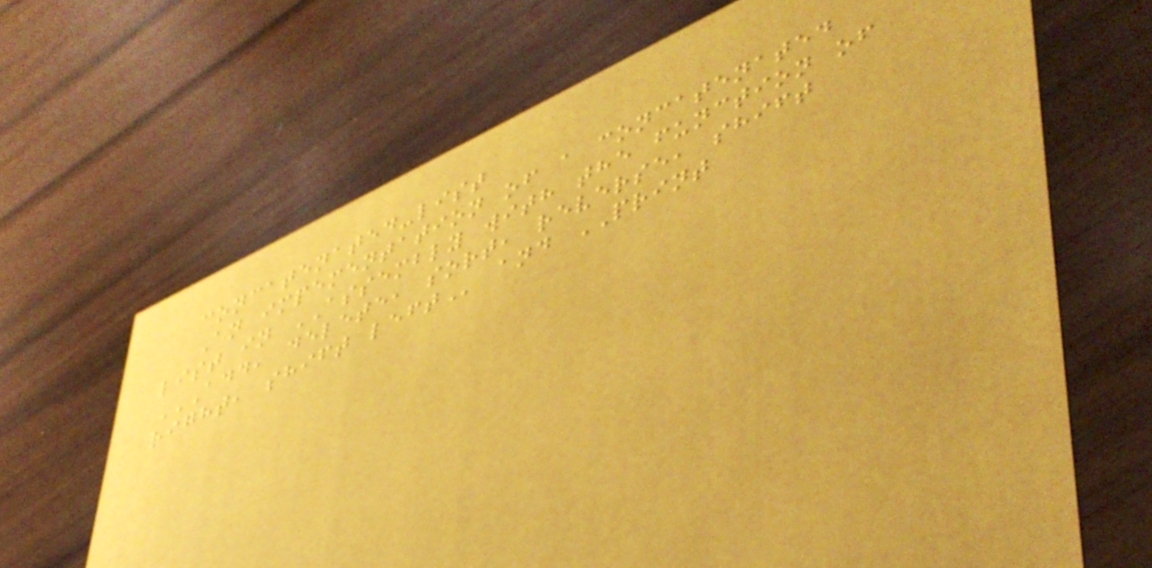concatenated-list
An impementation of a concatenated
list in ASSEMBLY with the function of
ADD, DELETE, SORT, REVERSE, SHIFT
RIGHT, SHIFT LEFT and PRINT
